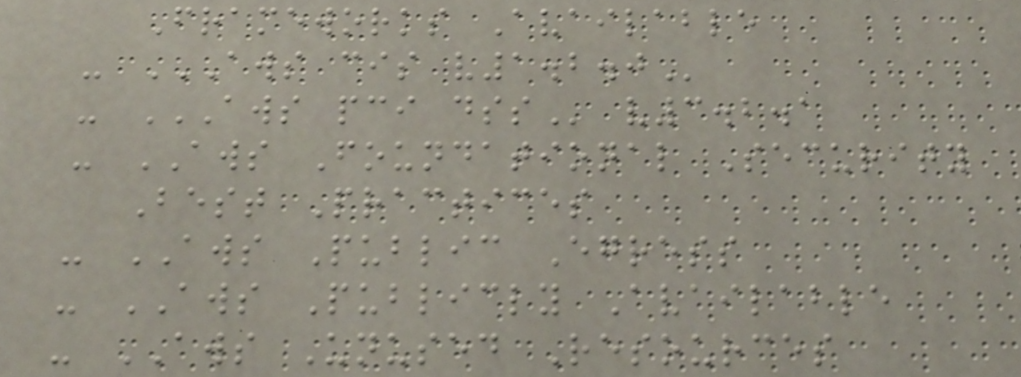Frameworks Available
- AWS CIS V1.2.0
- AWS PCI DSS v3.2.1
- AWS Foundational Security
Best Practices
- AWS Public Egress
- AWS Publicly Available
- AWS Unused Resources
